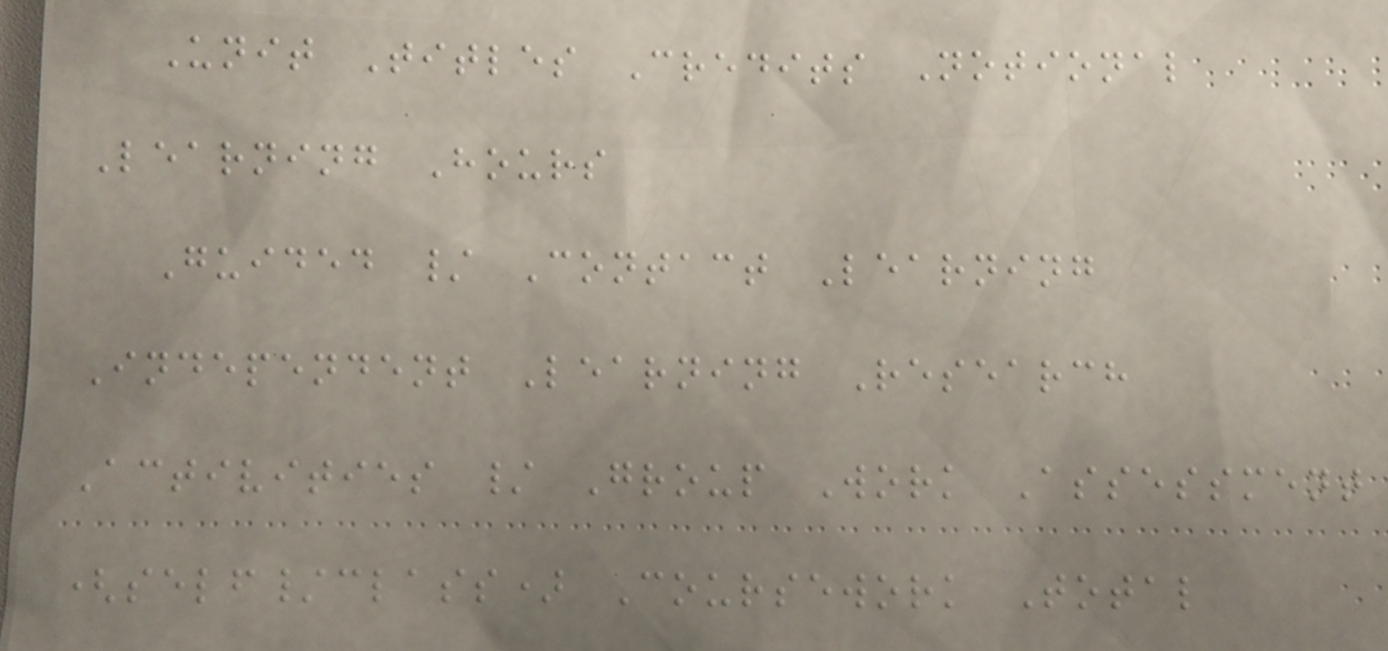Unit Titles Credits Notional
Learning Hours
Guided / Contact Learning
Independent Learning Research
Activities / Group Work Assessment
(self/class) Coursework Total
